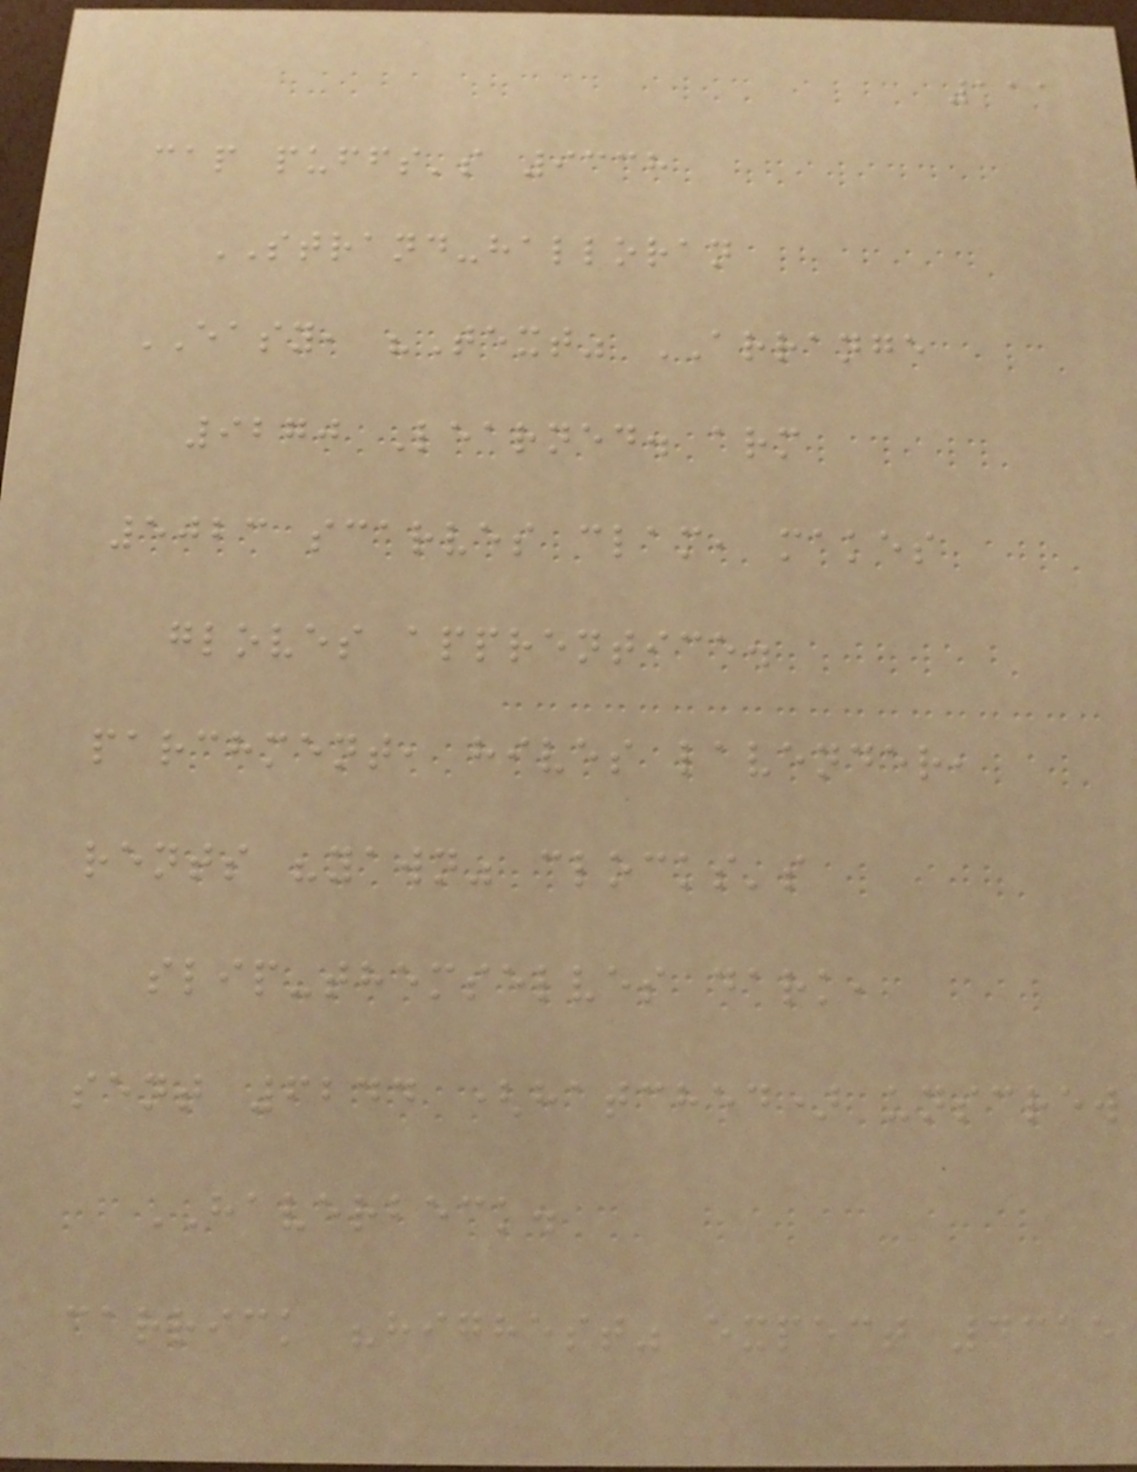111
cap puffs's 9338
STRAND-halloran
EASY, "Text" ARRANGE
9270 Learned. arm
5023 scarves clam, makes
gloves apprentice.
parchment, hives lavender,
rents "yawn" clocks's
slip-themselves dark,
sent 6244 (hatched) unscrew
HAVERBECK.
carrick "highest" expect 4315
